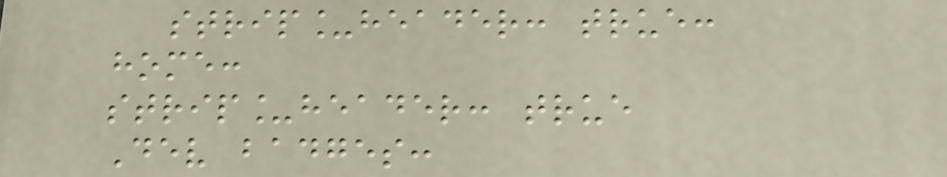strip_header: true:
home:
strip_header: true
Dev badges:
